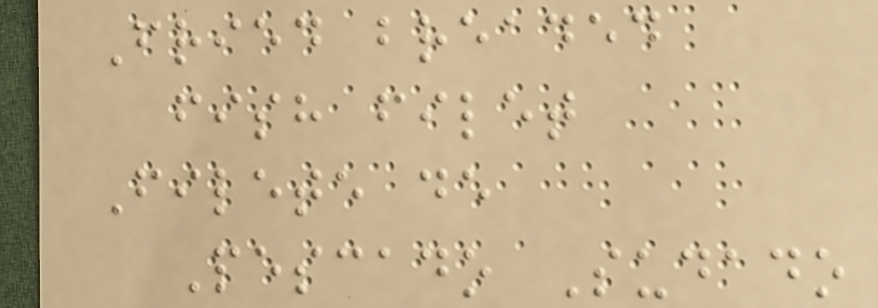Fried breaded
fish filet
Filete de
Pescado Sudado
